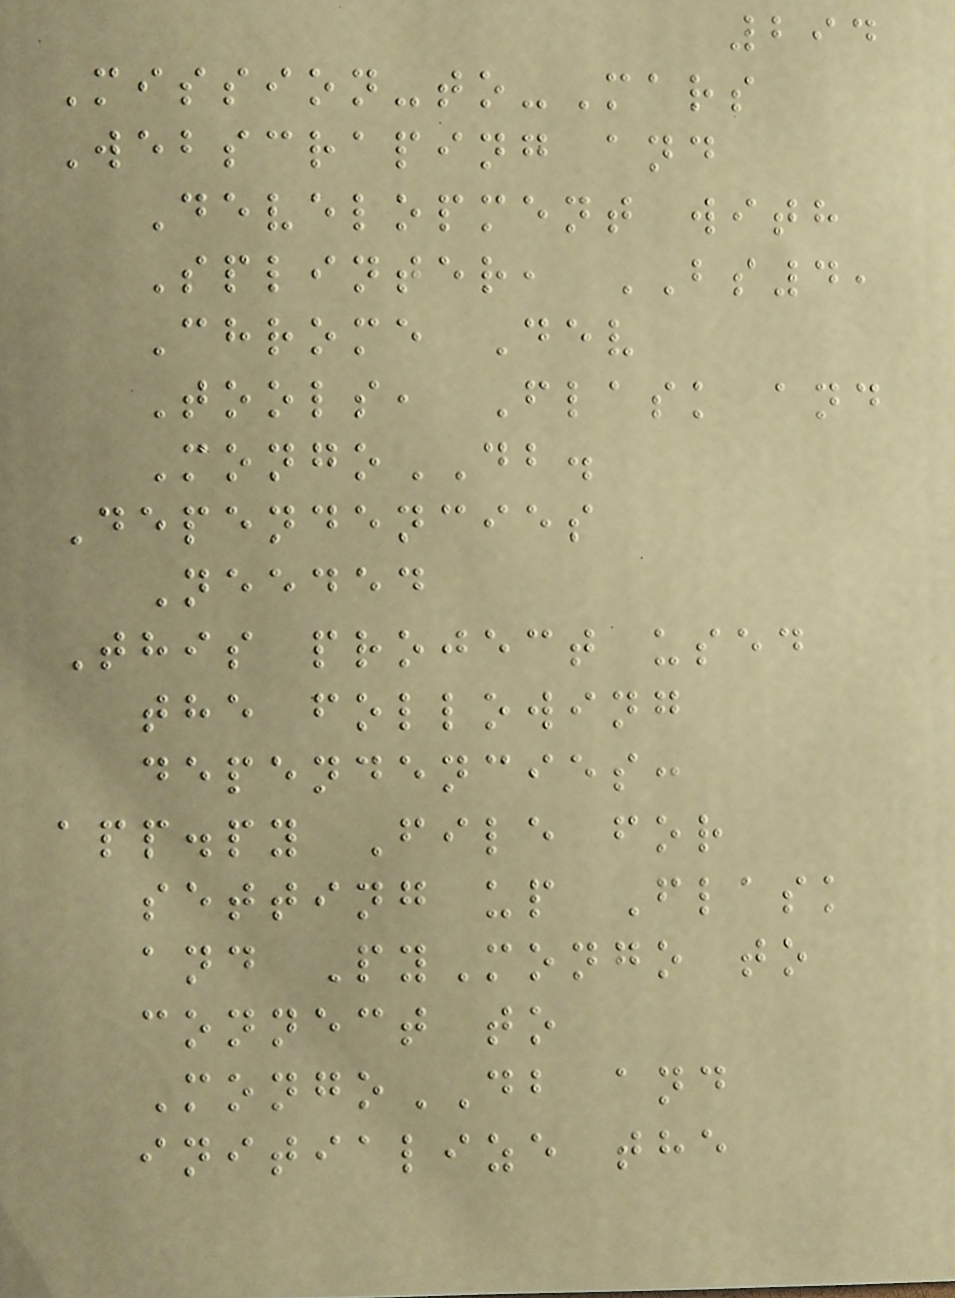294
Mission-to-Mars
Webscraping and
Development with
Splinter, BS4,
Chrome Dev
Tools, Flask and
MongoDB.
Dependencies
Needed
This project used
the following
dependencies:
app.py File for
setting up Flask
and PyMongo to
connect to
MongoDB and
initialize the
